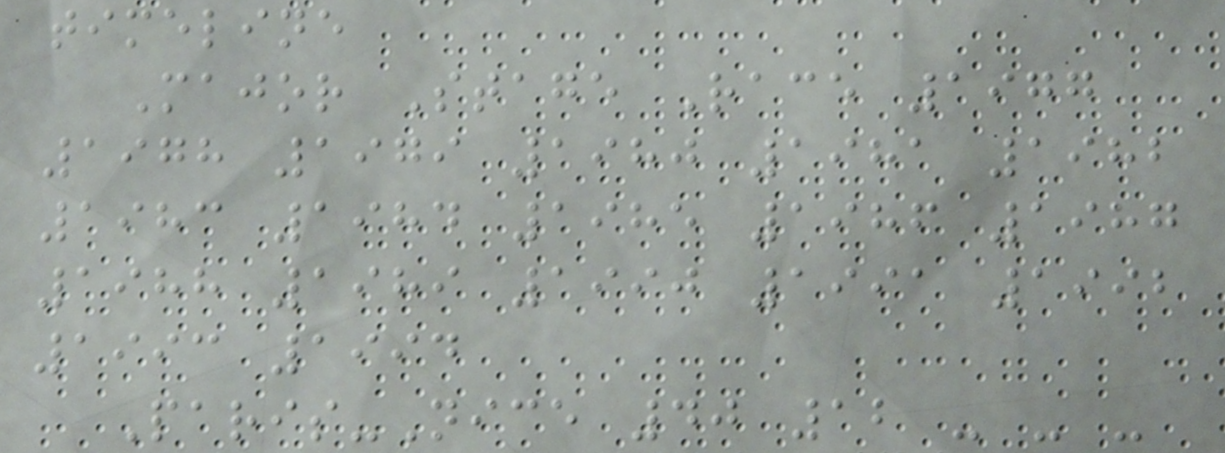timeline
Major Stage Race 1977
1978 1979 1980 1981 1982
1983 1984 1985 1986 1987
1988 1989 1990 1991 1992
1993 1994
Paris-Nice 40 12 - - -
